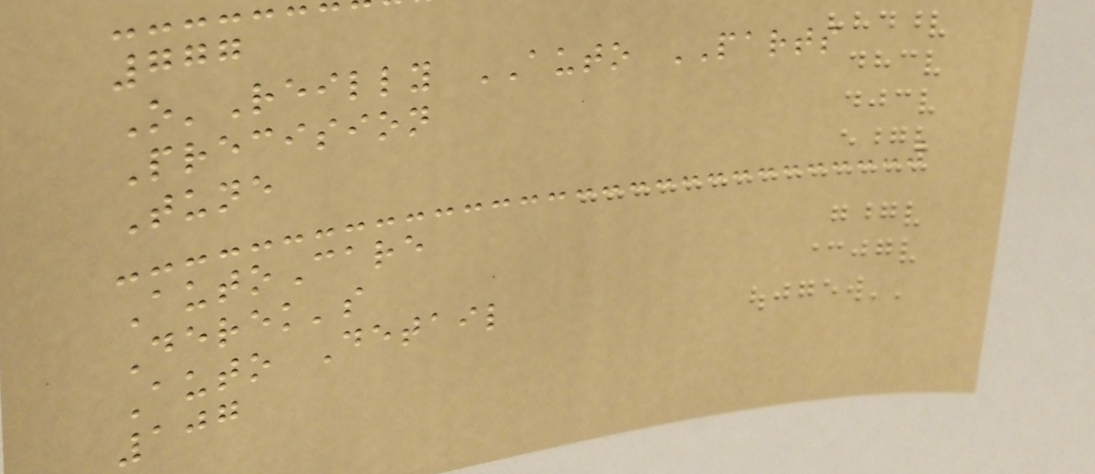777
O'Reilly AUTO PARTS
Precision
Tune
AutoCare
Derek's
Auto Detail
107
